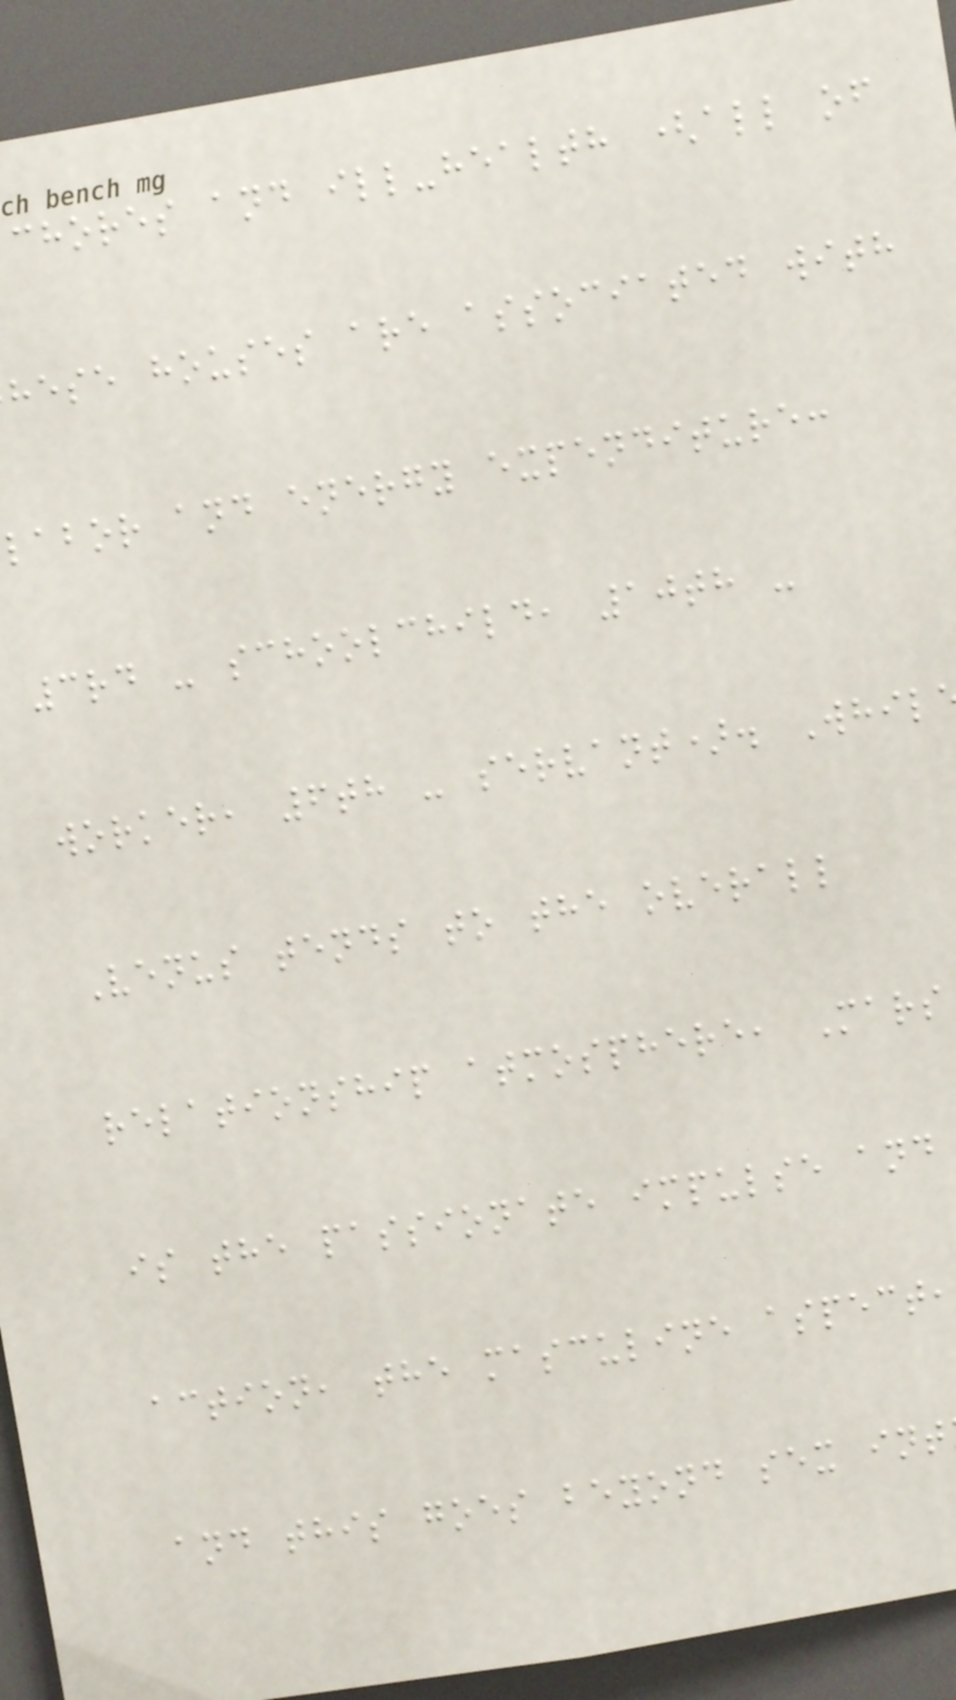chores and ill-health (all of
hese houses are associated with
labor and energy expenditure:
3rd - schoolchild, 10th -
worker, 6th - servant). Whil
Venus tends to the overall
relationship atmosphere, Mars
is the passionate impulse and
action, the masculine aspect,
and this goes beyond sex int
